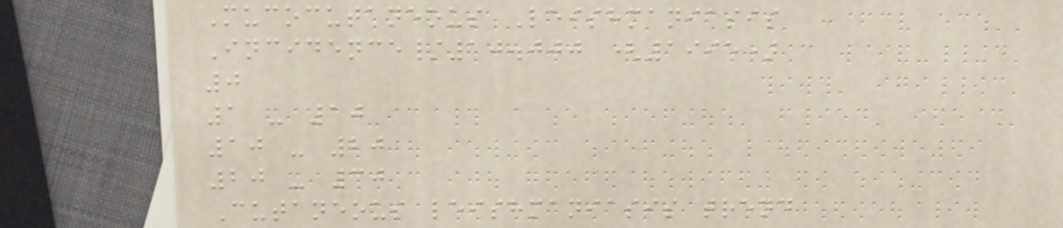Mucocutaneous Leishmaniasis
Incidence/10.000 (1995)
0
1 - 10
10 - 20
20 - 30
Cutaneous leishmaniasis trend
